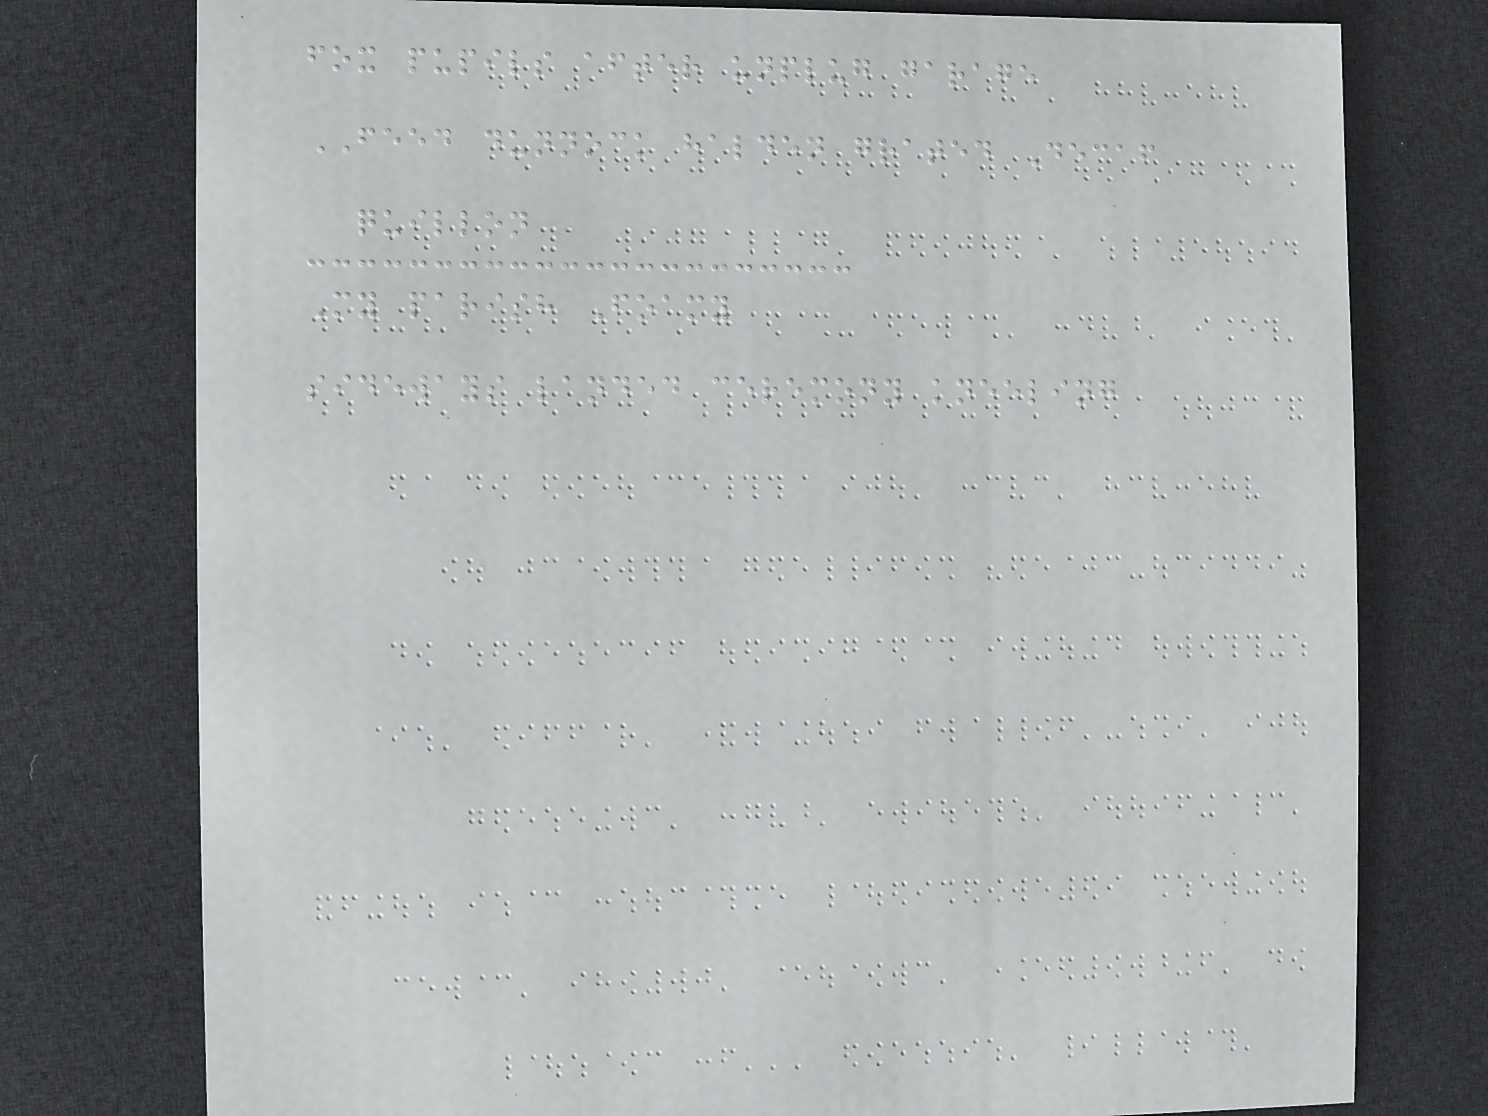fox pupils after unplug garage
FEED dunnock halden grated Decaf
quillon
My parish Foamy
sideways landed ceremony kneeling
